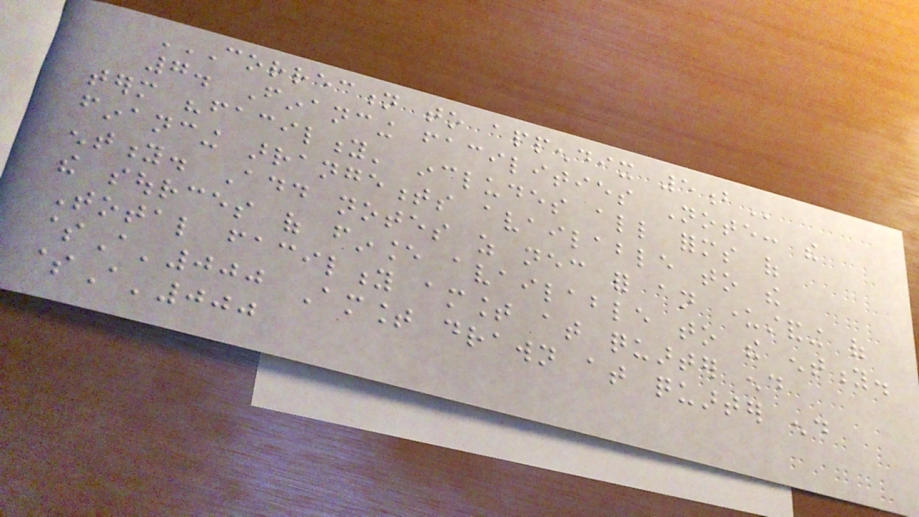CORRECTION TO APPENDIX 5B
7. Financing facilities Note: the
term "facility' includes all forms of
financing arrangements available to the
entity. Add notes as necessary for an understanding of
the sources of finance available to the entity.
Total facility amount at quarter end
$A'000 Amount drawn at quarter end
$A'000
